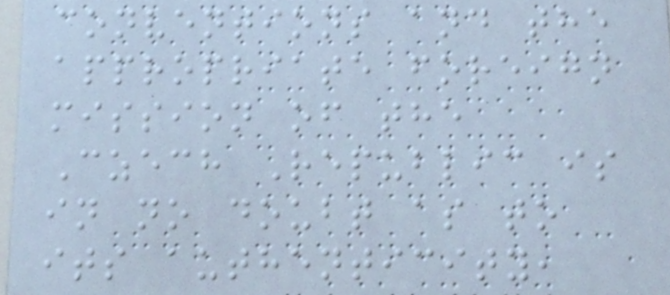conventions and the
appropriate foreign
mission of the
Czech Republic is
in no doubt as to
its authenticity,
